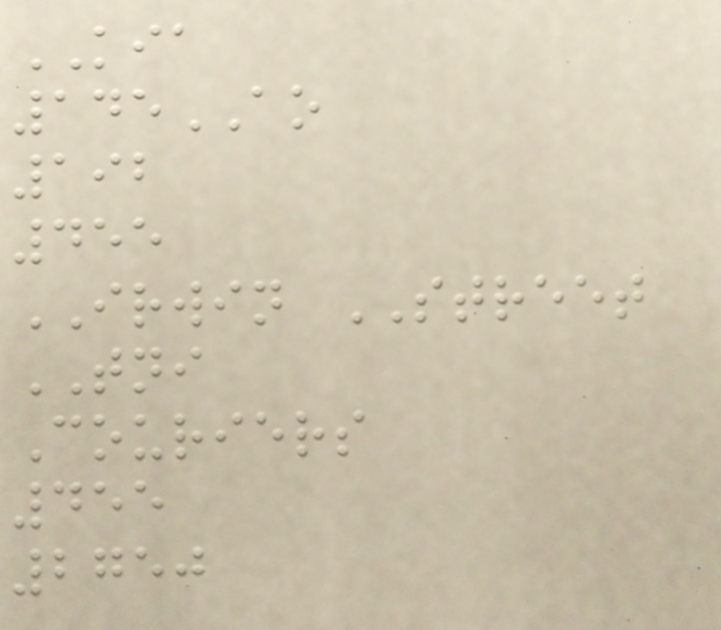KIA
145AO
192
455
IRWIN STREET
TNI
Couriers
455
2750
